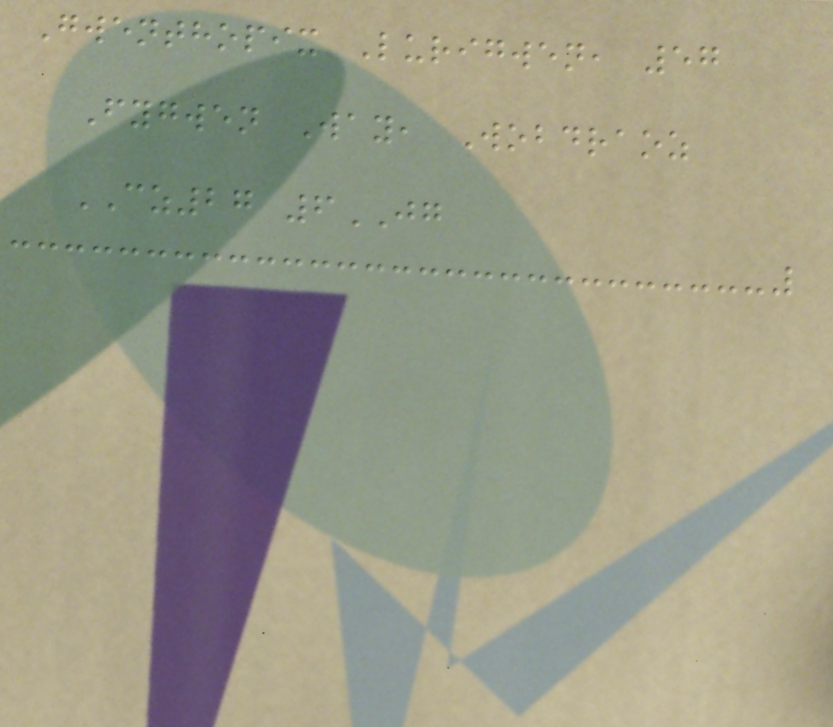Gwenthopix Lurigwen, 57
Fygwen Way, Wobdraoz
CZ27 6JG
